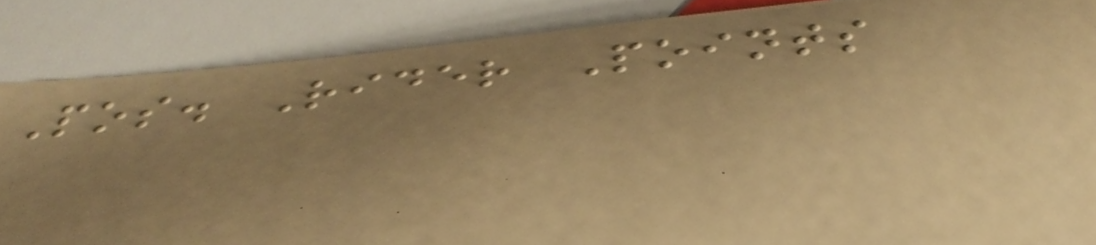Pos. Rider Points
